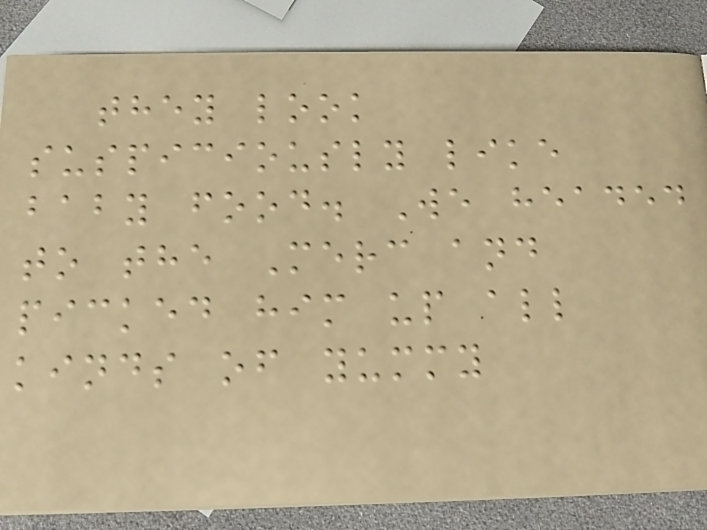they look
suspiciously like
baby food. We headed
to the Merc and
picked him up all
kinds of yummy
